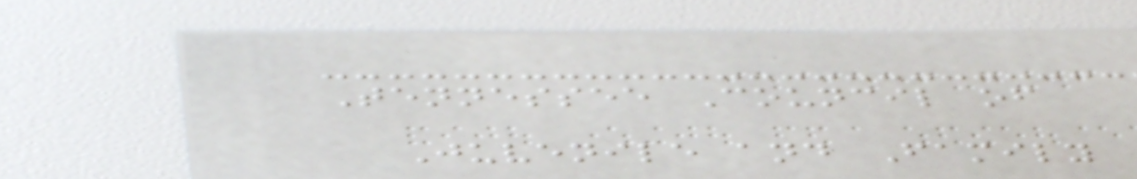Tennessee Council of
Juvenile and Family
